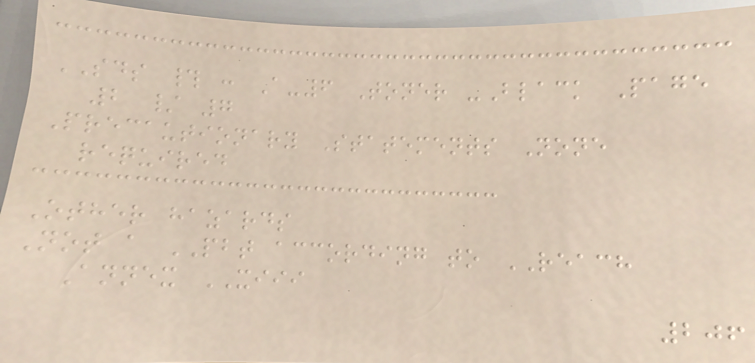SDS # : A-6 Toner -Black Page
2 / 7
Precautionary Statements None
required
Other hazards
Not a PBT according to REACH
Annex XIII
206
